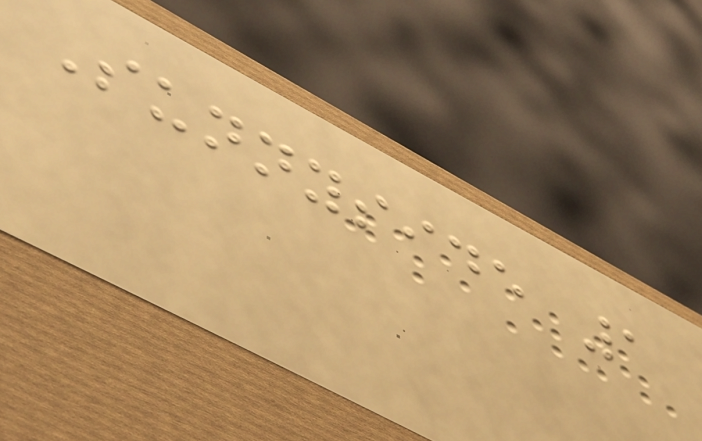Sunnyside 1
